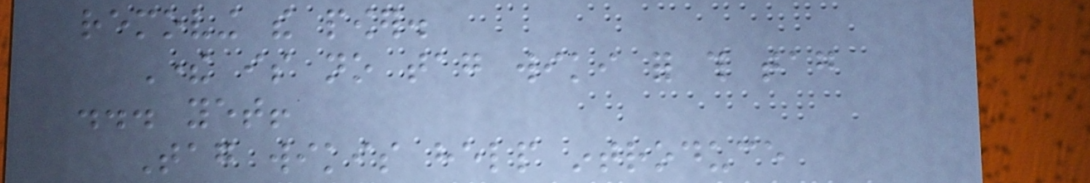removing the power.
There is no tag wiki for this tag
... yet!
Tag wikis help introduce
